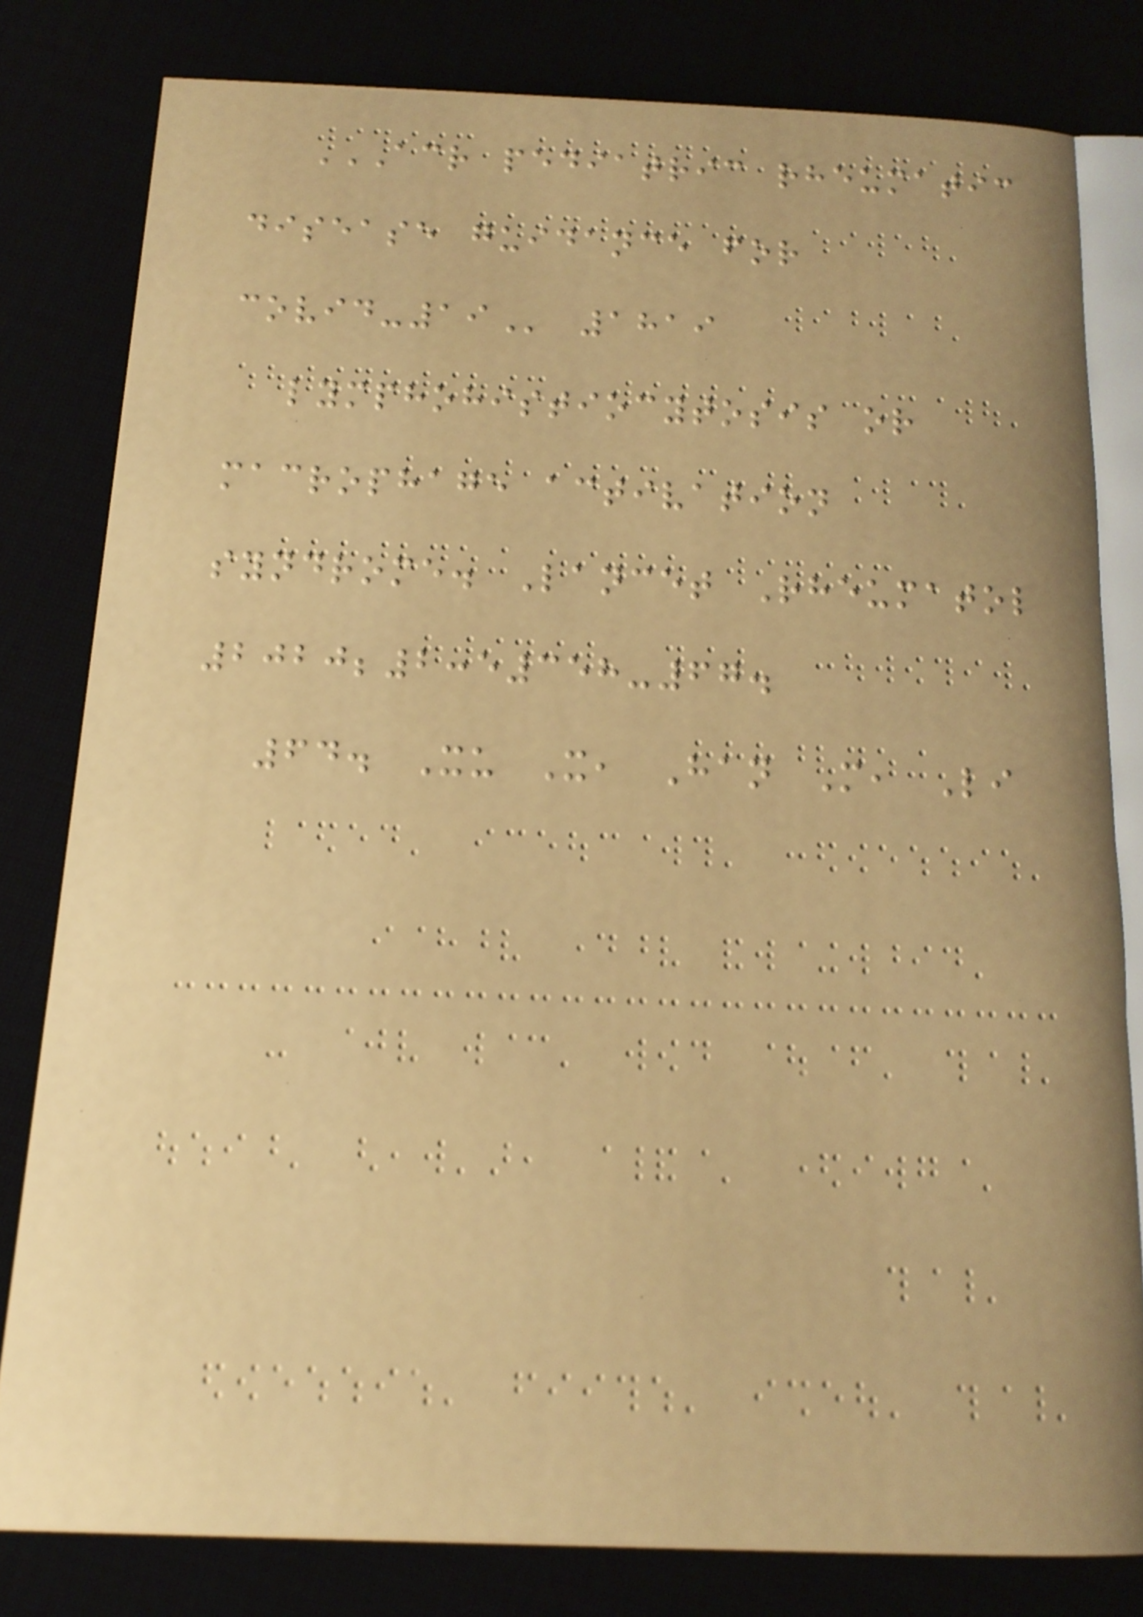ACR PEDIATRIC RHEUMATIC
DISEASE GUIDANCE FOR
COVID-19 1819
lymphohistiocytosis or
macrophage activation
syndrome. Lancet Rheumatol
2020;2:e358-67.
64. Xu X, Han M, Li
